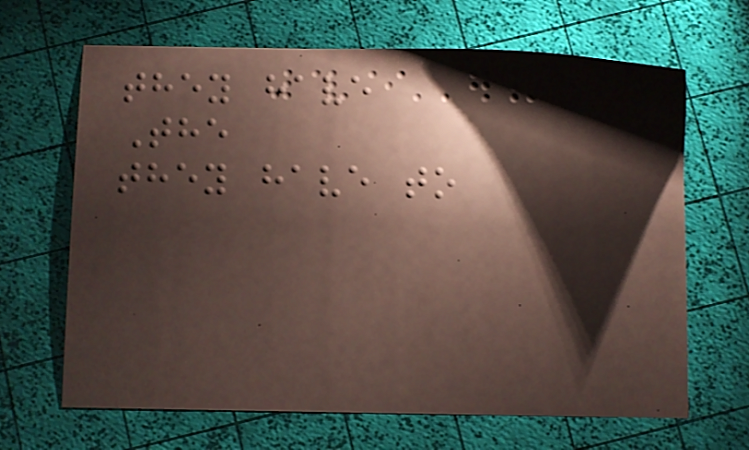they have
The
they have to
